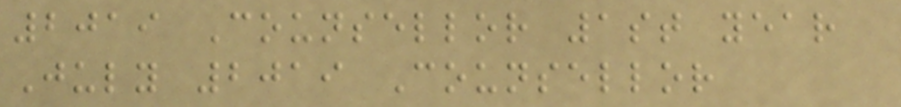2019 Counsellor 1st year
July 2019 Counsellor
